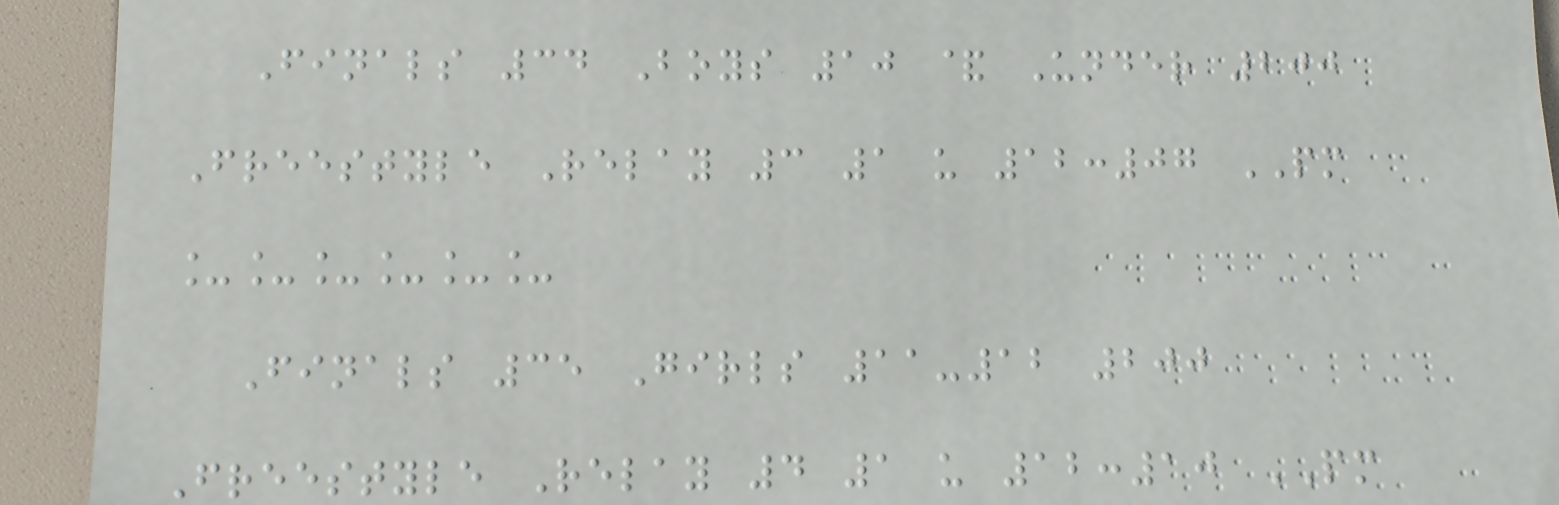Finals 34 Boys 10 & Under 200
Freestyle Relay 3 1 u 12:07 PM
______
Finals 35 Girls 11-12 200
Freestyle Relay 4 1 u 12:10 PM
